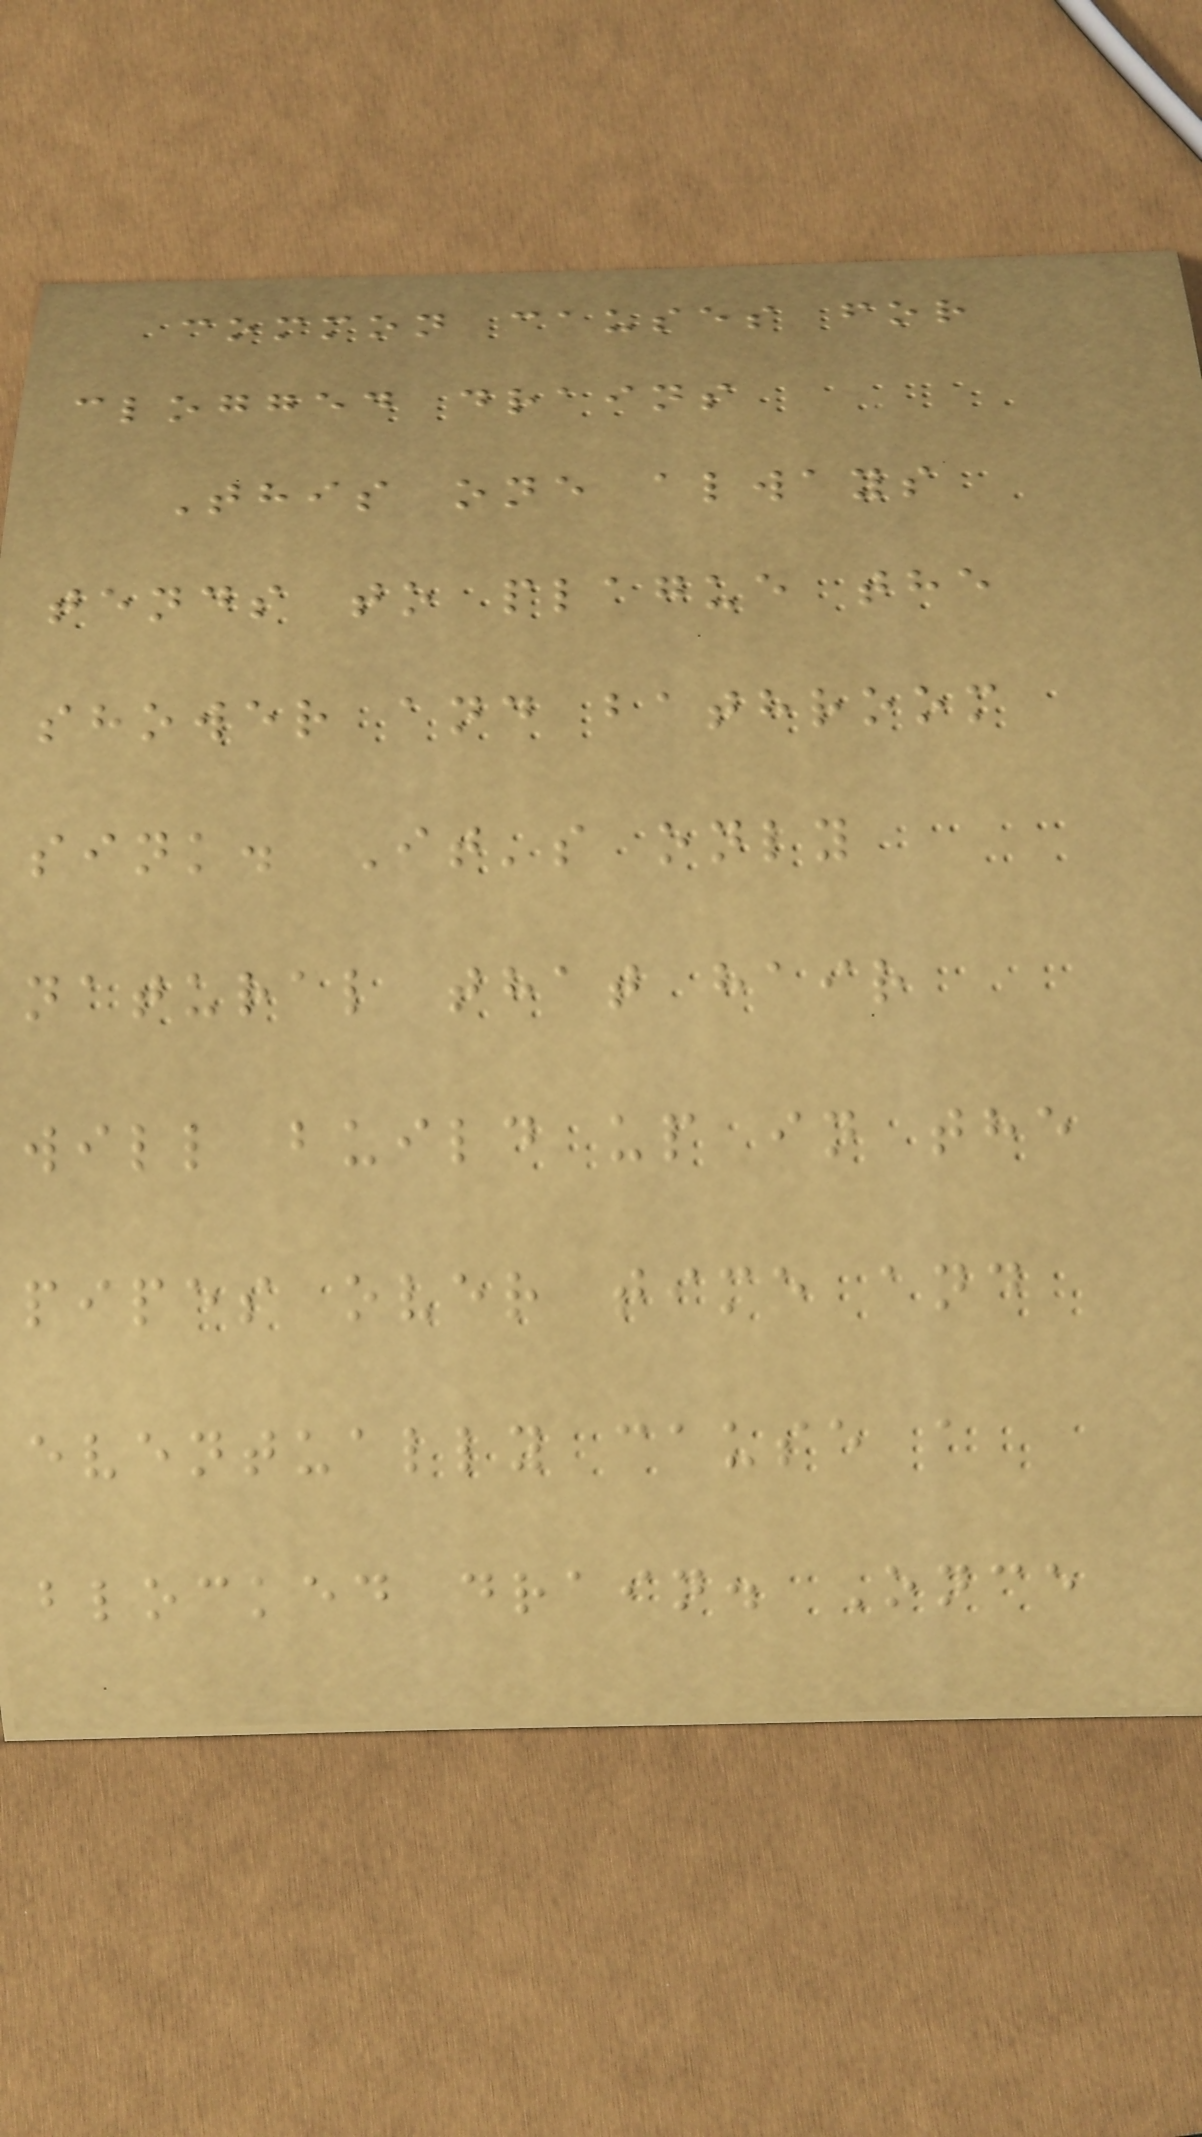common causes for
clogged drains
This one always
tends to plague the
shower and bathroom
sink. It's only
natural that hair
will build up in the
pipes over time and
eventually cause a
blocked drain. Once
